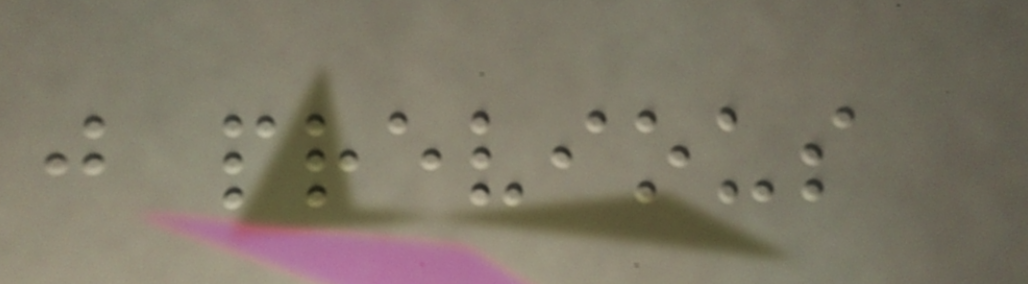j previous
